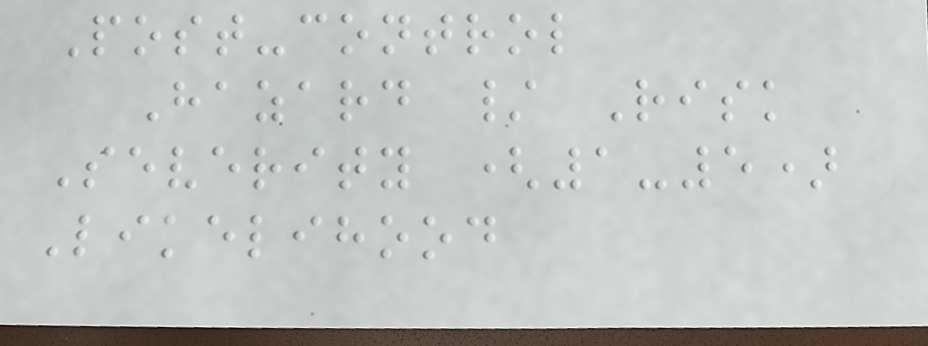Post-control
Hazard / Risk
Severity (1-5)
Likelihood
